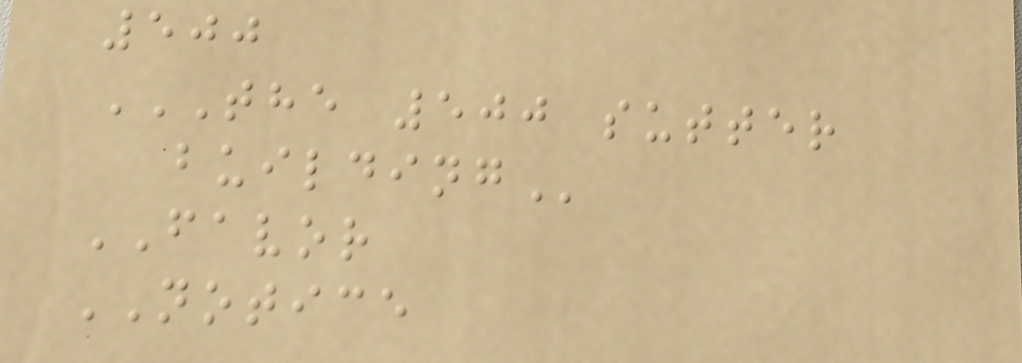500
THE 500 SUTTER
BUILDING
FAVOR
NOTICE
